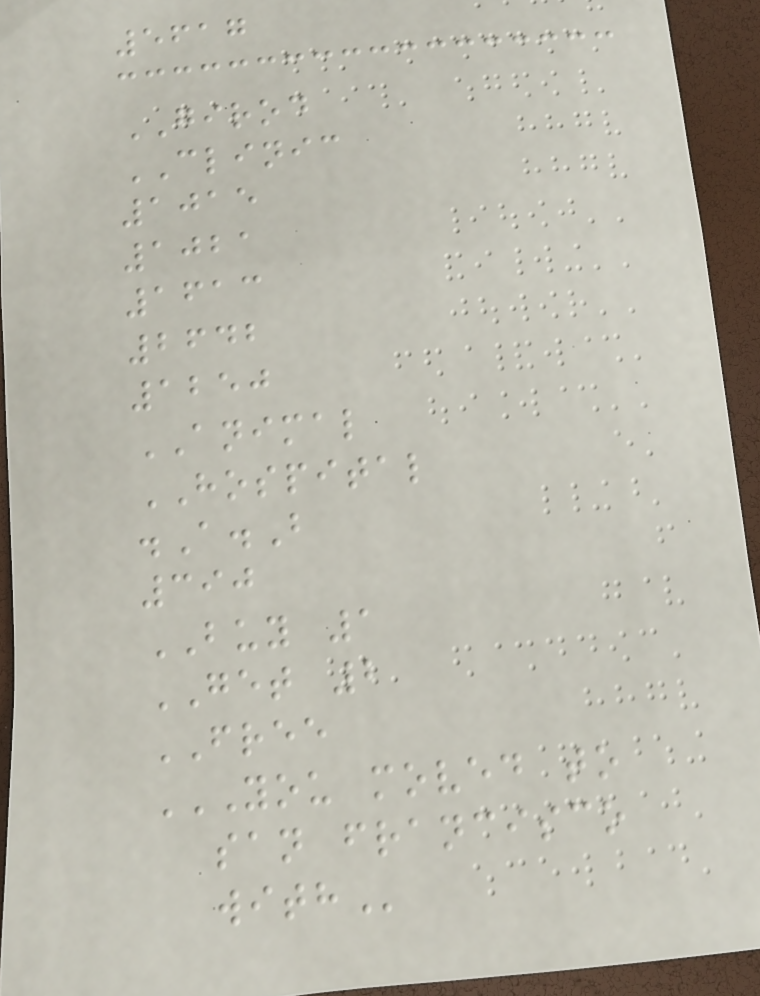5617
GIROD
CLINIC
1015
1021
1613
2642
1250
ANIMAL
HOSPITAL
.A.B
390
BUY 1
GET 2
FREE
YOU MOVED TO
SAN FRANCISCO
WITH
